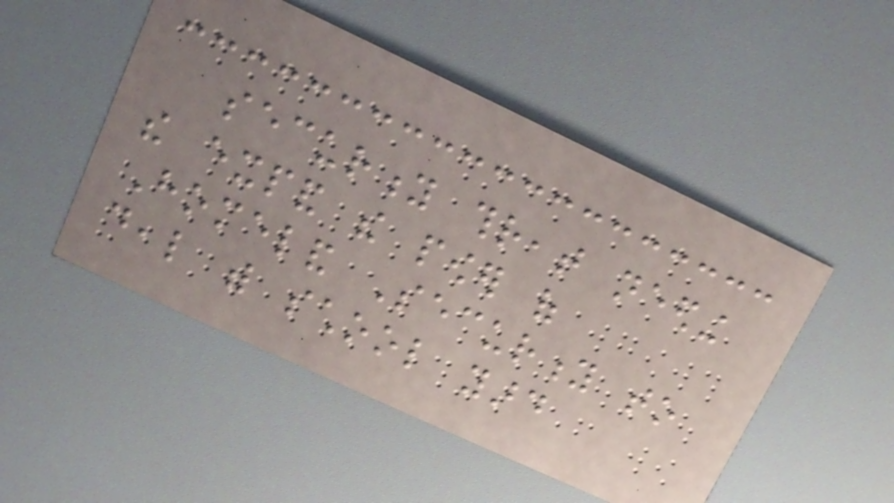security threat needing
the expand the power of
Homeland Security to
deal with school yard
